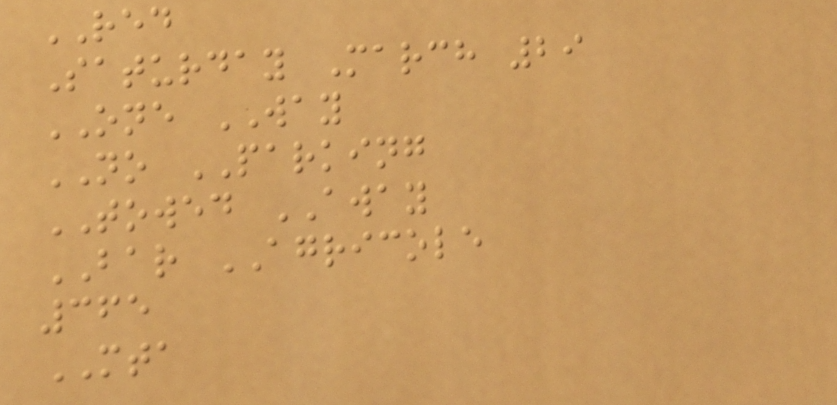RED
Saturday March 29
ONE WAY
NO PARKING
TOWED AWAY
BAR AGRICOLE
365
MTA
